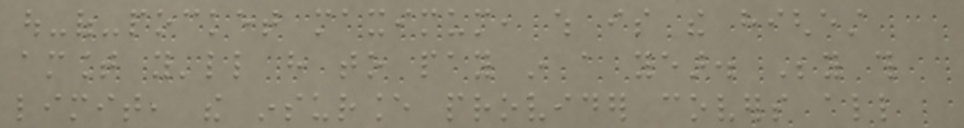out-of-pocket maximum, which is the highest
amount you'll have to pay in a year. Beyond this
limit, the insurance provider covers all
